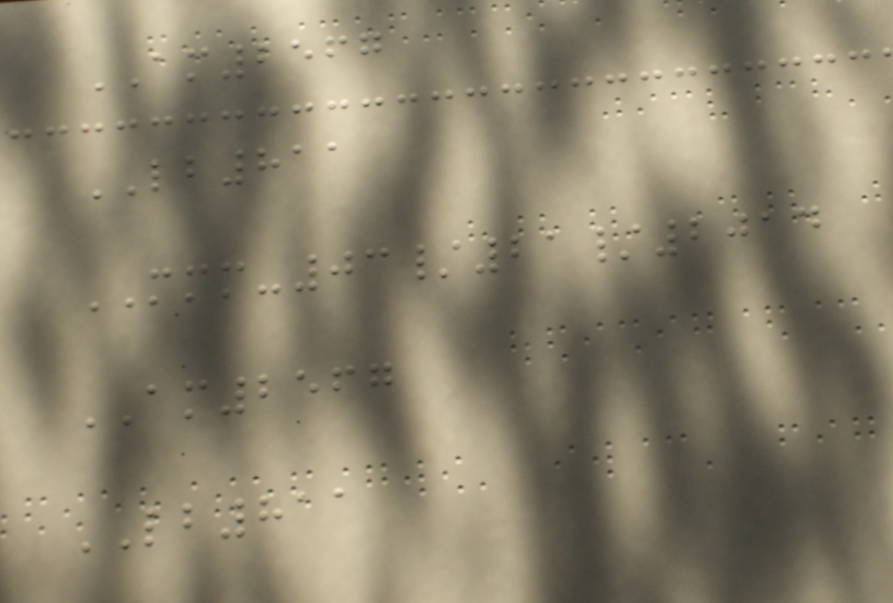AM2567
LB811
MMM-03/21/2014
AM2567
LB811
